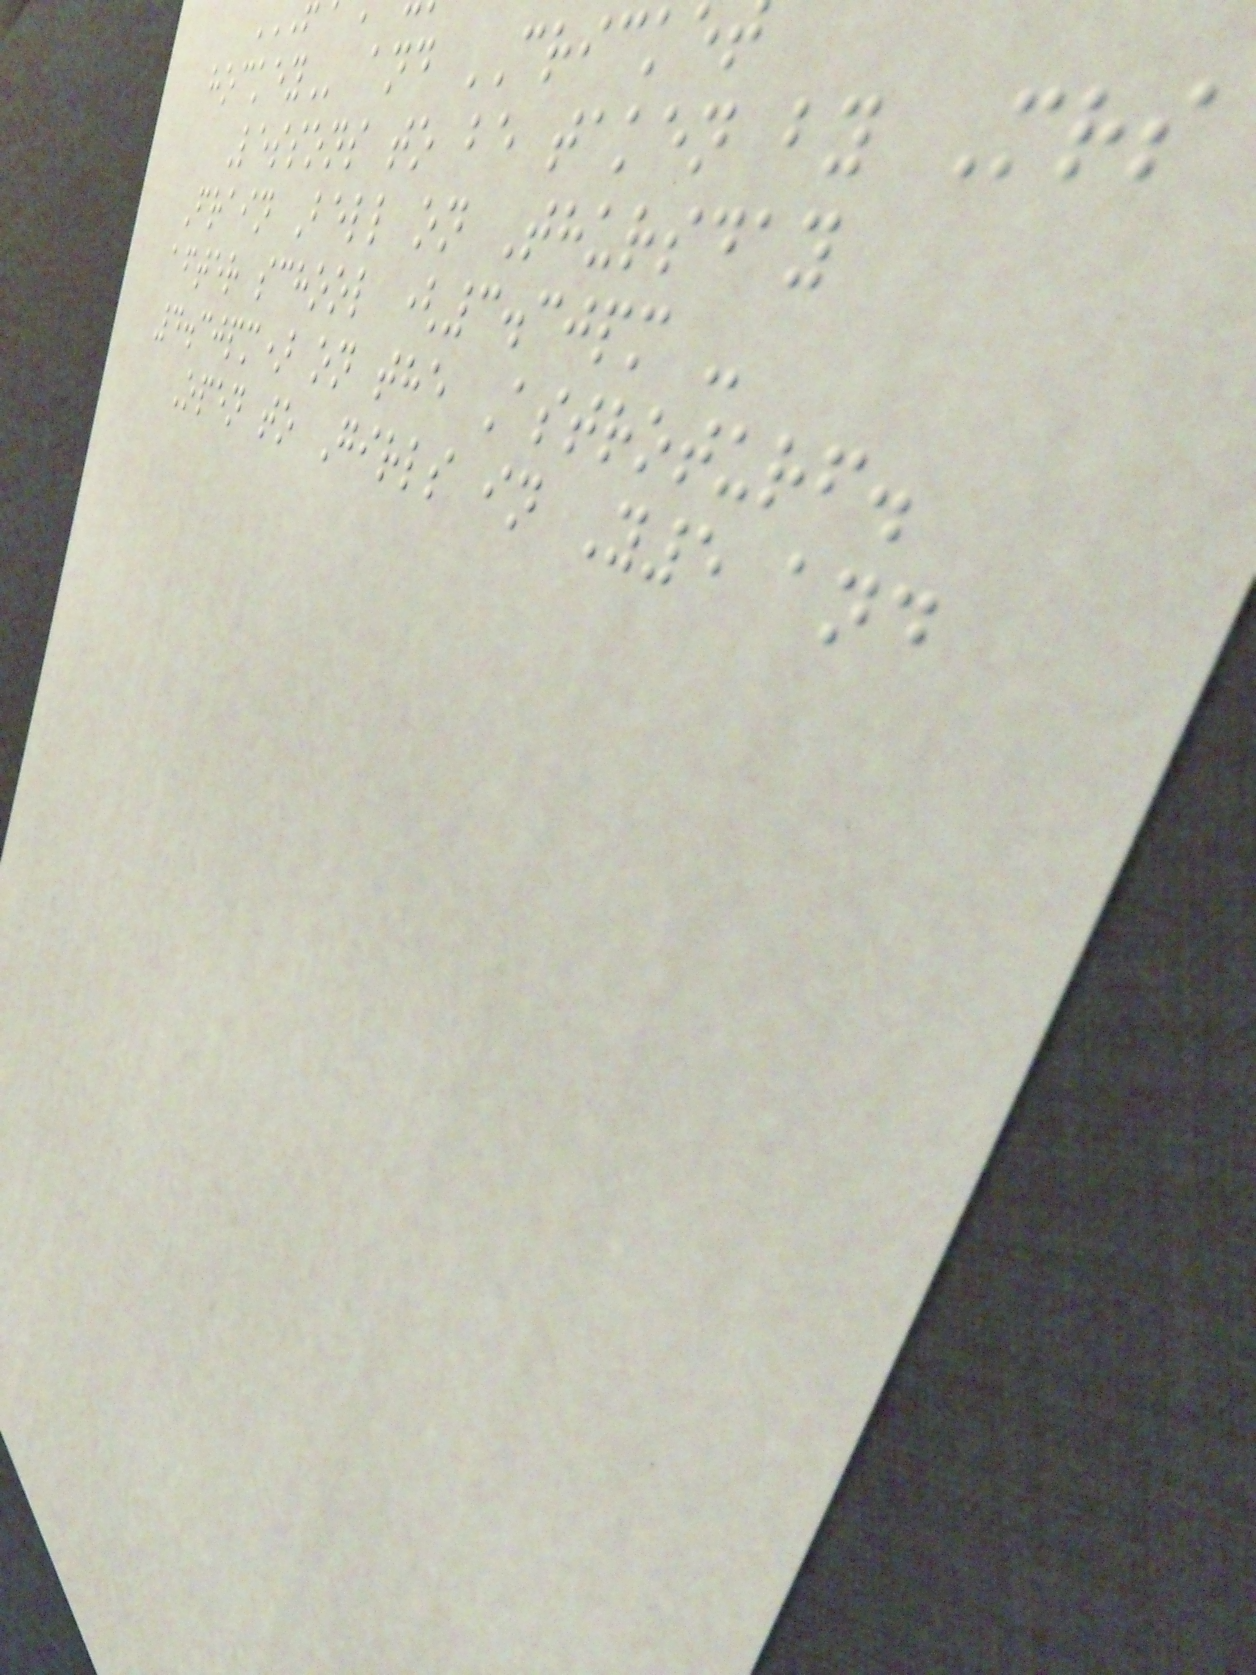and CRICKE
Lessons to be taken by Mrs
Frain Bell on Thursday
after school (3.30pm -
4.30pm) on the Astroturf.
Open to Girls in Y5 and
